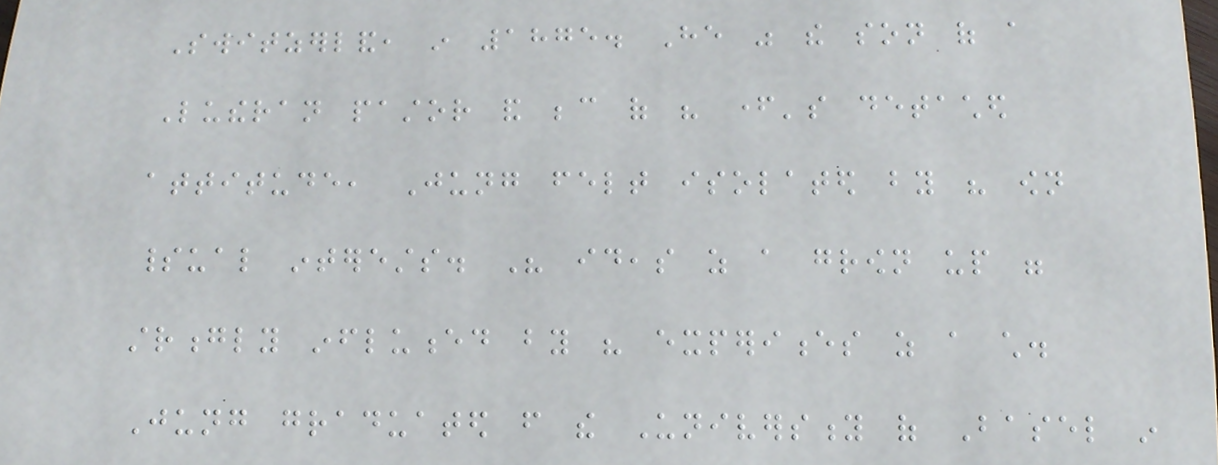Switzerland, in 1875. He was the son of a
Lutheran pastor and because of his father's detached
attitude, Jung felt isolated by his own
spiritual interests. His ideas as a grown up were
strongly influenced by his experiences as a child.
Jung graduated from the University of Basel in
